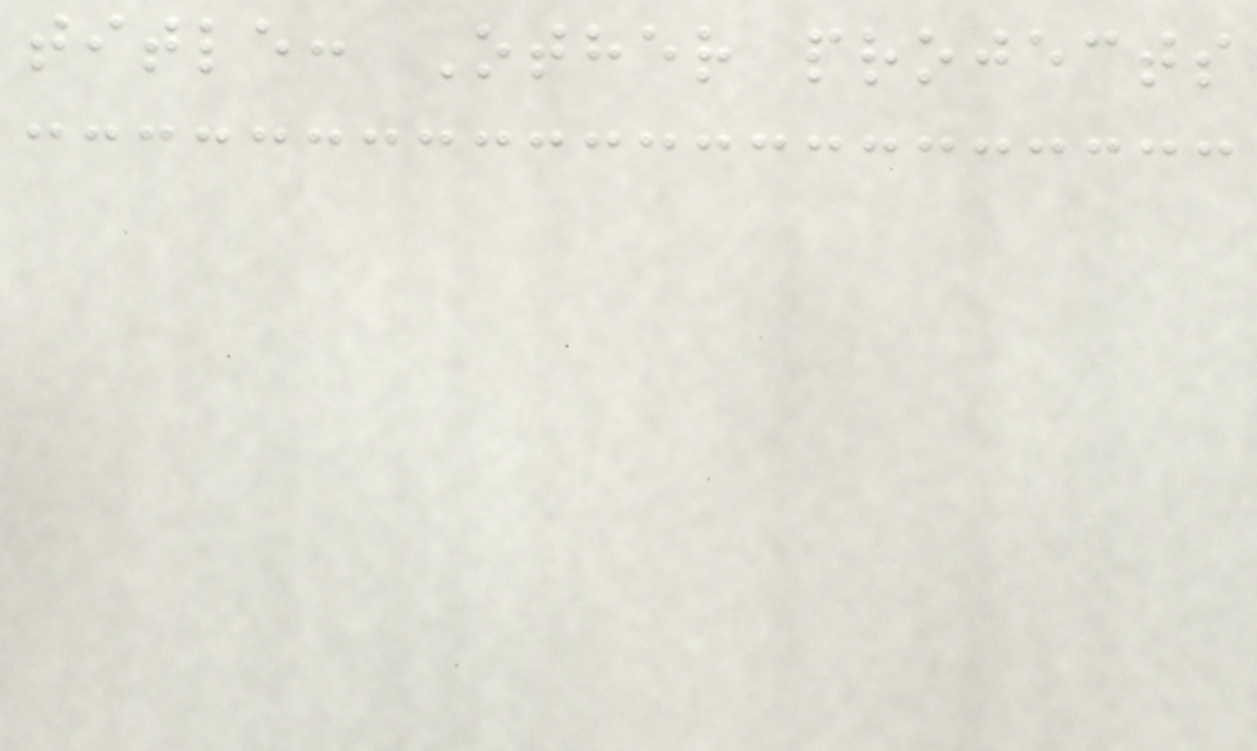title: Other projects
